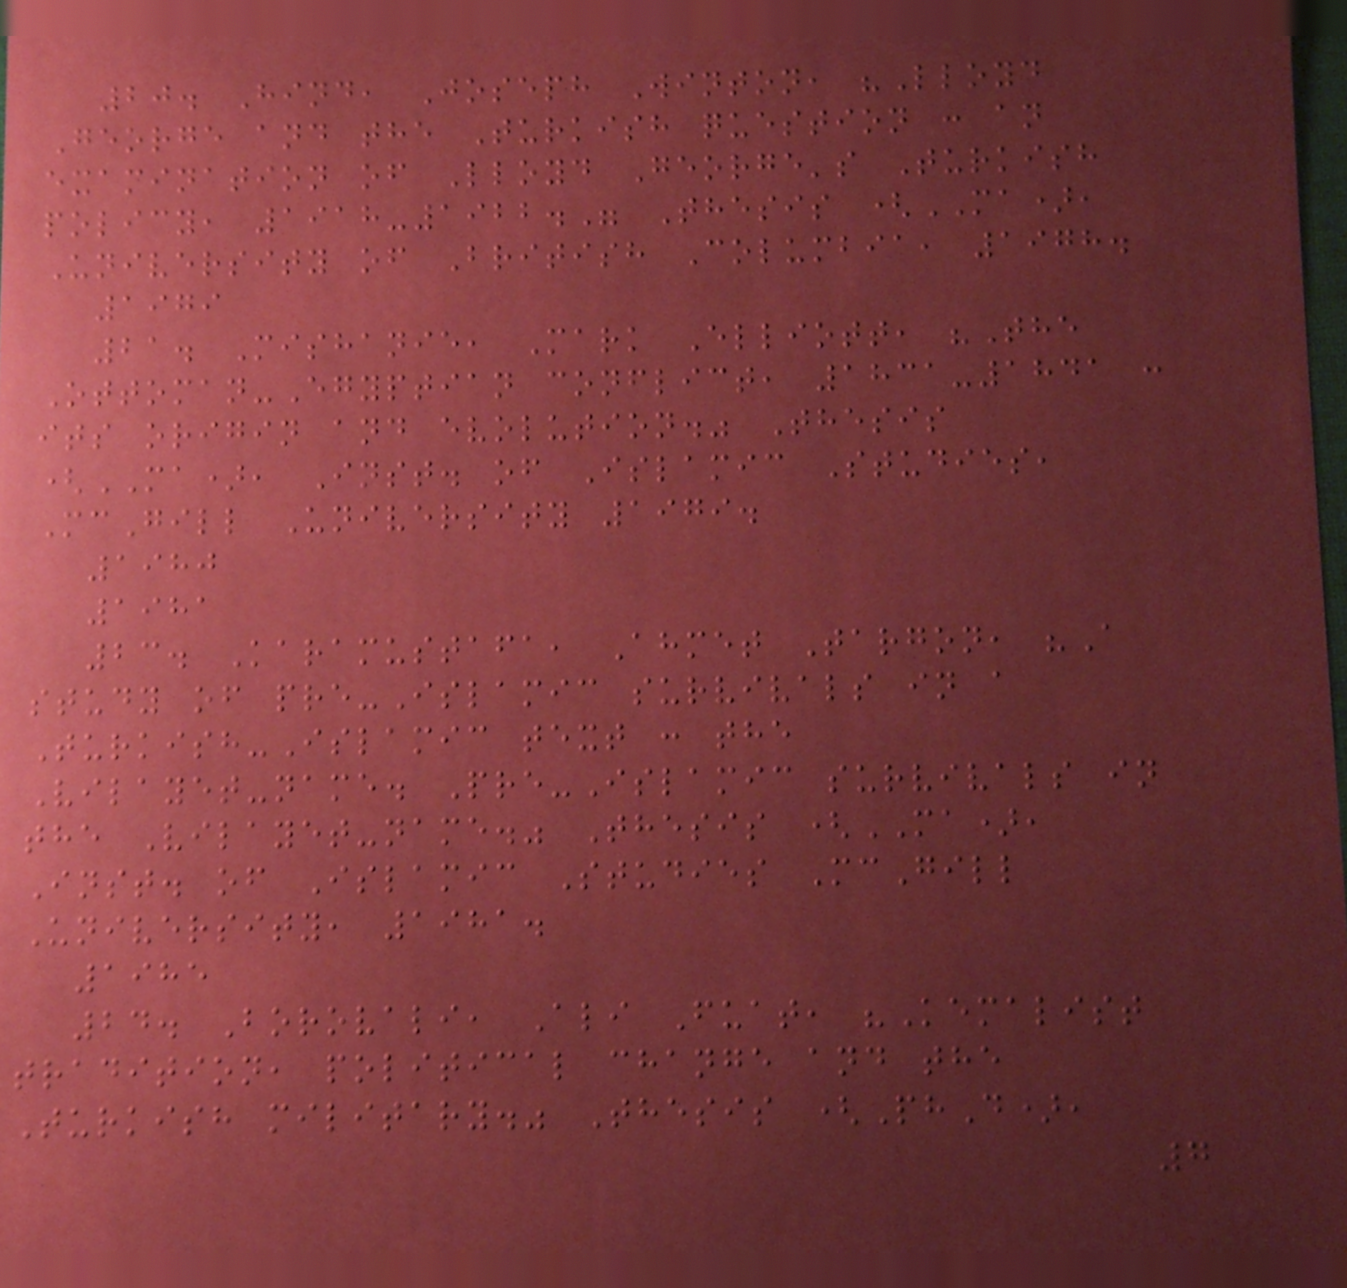20. Hind, Joseph Winton, "Lloyd
George and the Turkish question : an
examination of Lloyd George's Turkish
policy, 1918-1922." Thesis (MA),
University of British Columbia, 1978.
1979
21. Mishanie, Mark Elliott, "The
Ottoman-Egyptian conflict, 1831-1841 :
its origin and evolution." Thesis
(MA), Inst. of Islamic Studies,
McGill University 1979.
1980
1981
23. Karamustafa, Ahmet Targon, "A
study of pre-Islamic survivals in a
Turkish-Islamic text : the
Vilayet-name. Pre-Islamic survivals in
the Vilayet-name." Thesis (MA),
Inst. of Islamic Studies McGill
University, 1981.
1985
24. Borovali, Ali Fuat, "Kemalist
tradition, political change and the
Turkish military." Thesis (PhD),
7
